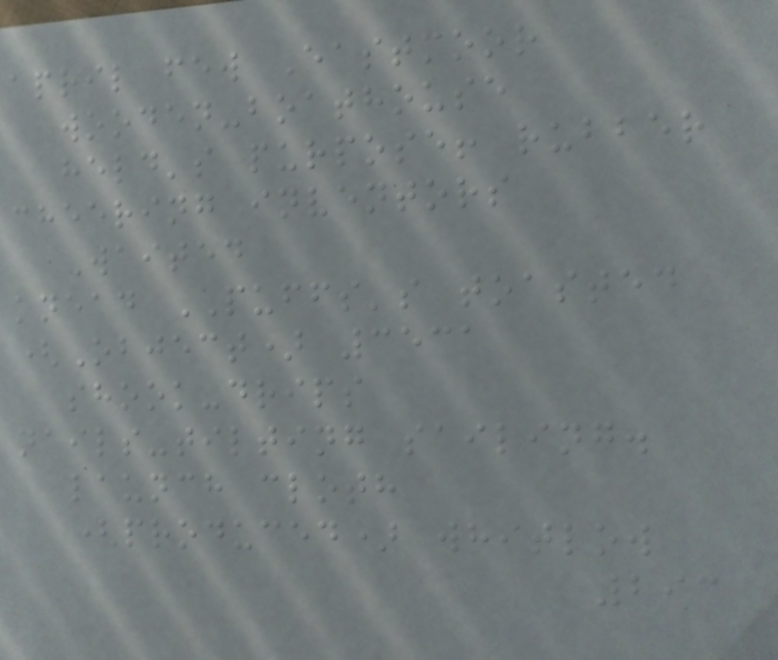april few Eastmoor
wooden-boathouse
held's purpose! rubber
cheering inventors
Waited
knead PUFFS's toasted
(Object) 3531
shook-drips
nails-tilting sailing.
launch cloth
(produced) whitlow
293
